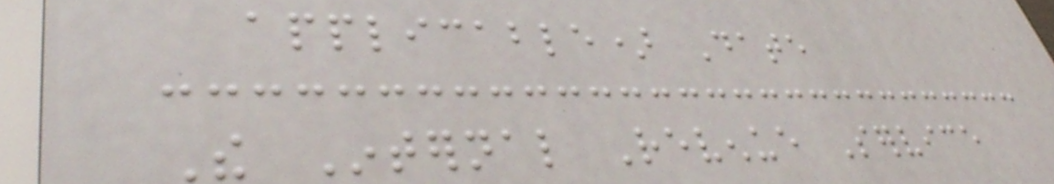applicable) Date
The Internal Revenue Service
